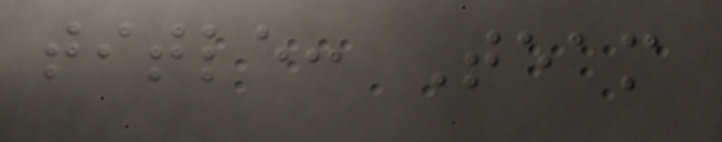title: Team
